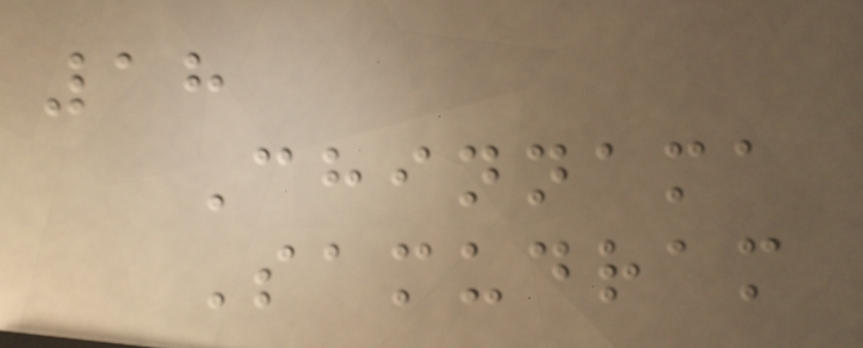18
Chinnama
Samudram
